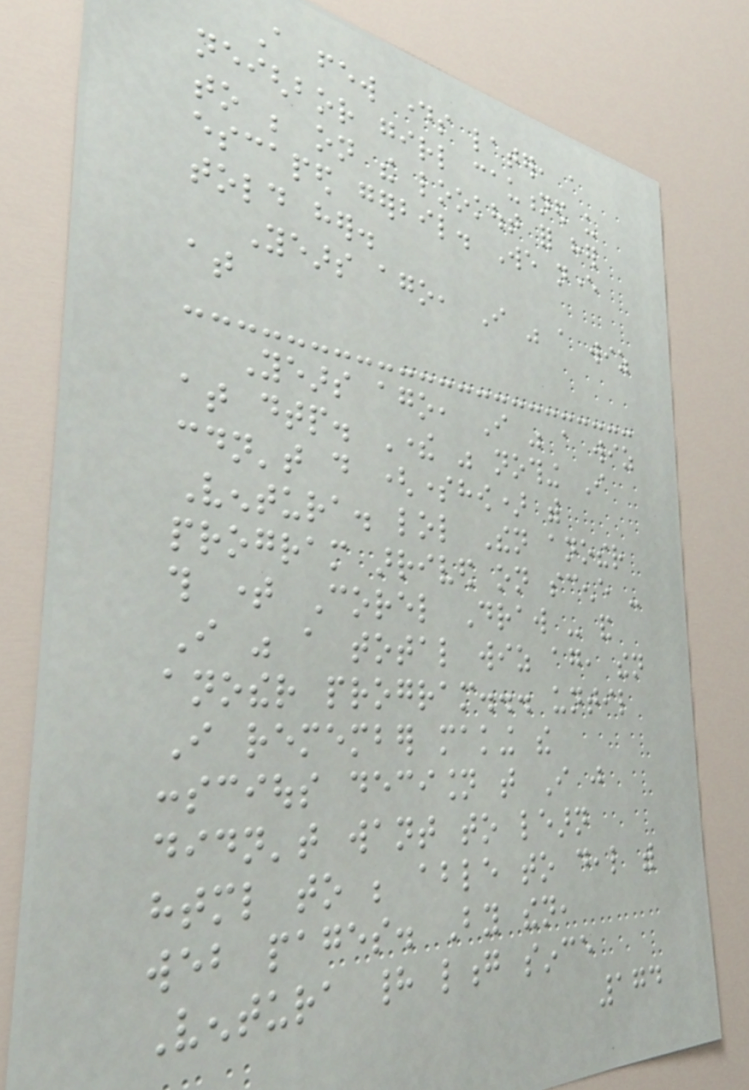A few days later, a
neighbor girl cautioned us
to be on the lookout for her
escaped gerbil. We never
told her.
Years ago, I was a wiz
at
Years ago, I was a wiz
at dtp. There was nothing I
couldn't do (somehow) with
Ventura. lol Then another
program arrived on scene -
this time Corel Draw - and
I was a total wiz again, then
another program... until
I remember making the
conscious decision that I just
didn't want to learn
html to be able to deal with
web pages. By then,
Ventura had long since
174
